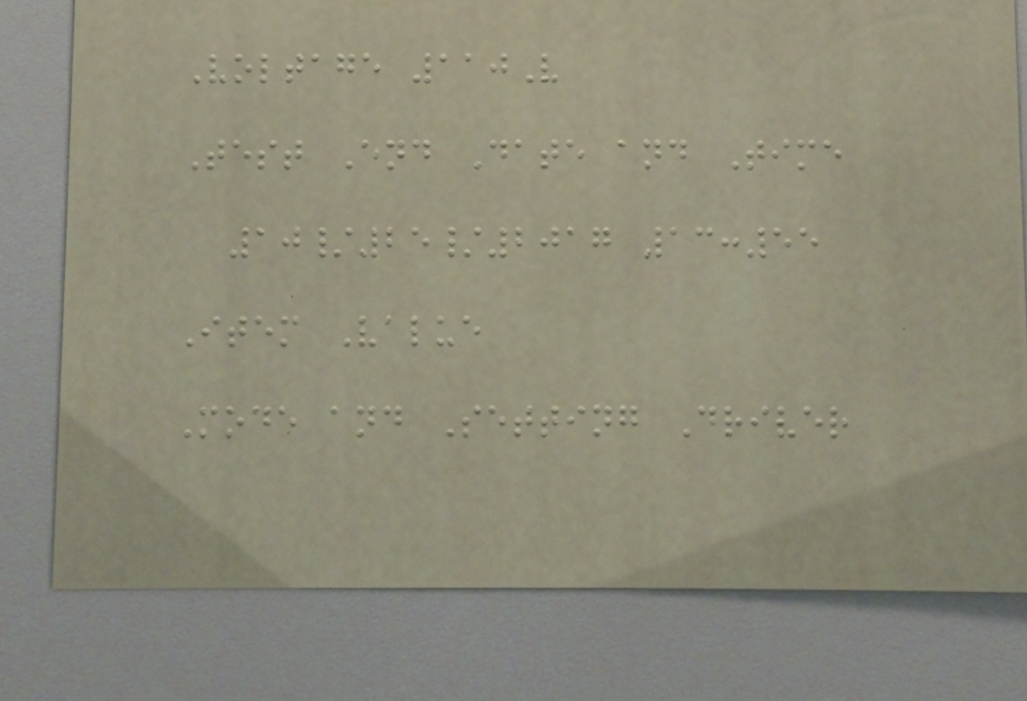Voltage 110V
Test End Date and Time
10/25/2017 13:55
Item Value
Mode and Setting Driver
